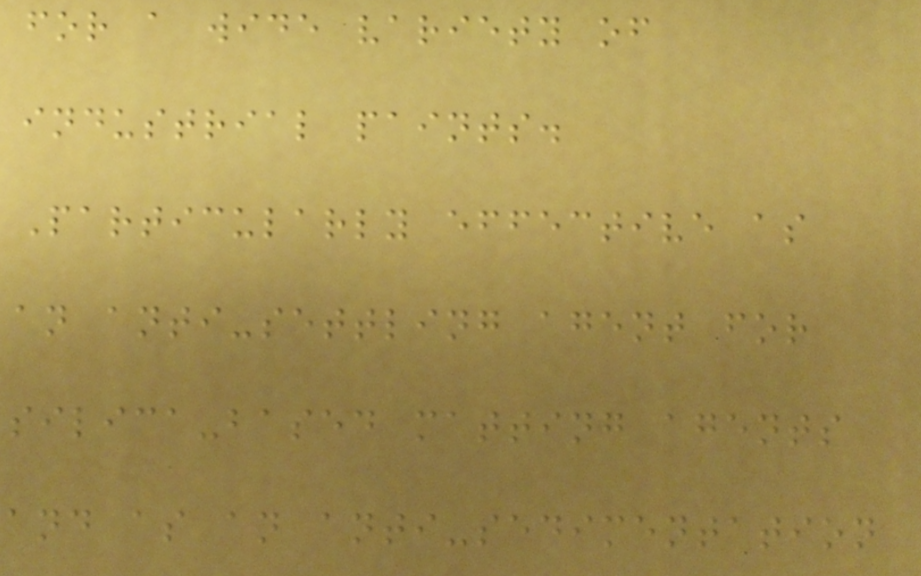for a wide variety of
industrial paints.
Particularly effective as
an anti-settling agent for
silica-based matting agents
and as an anti-sedimentation
